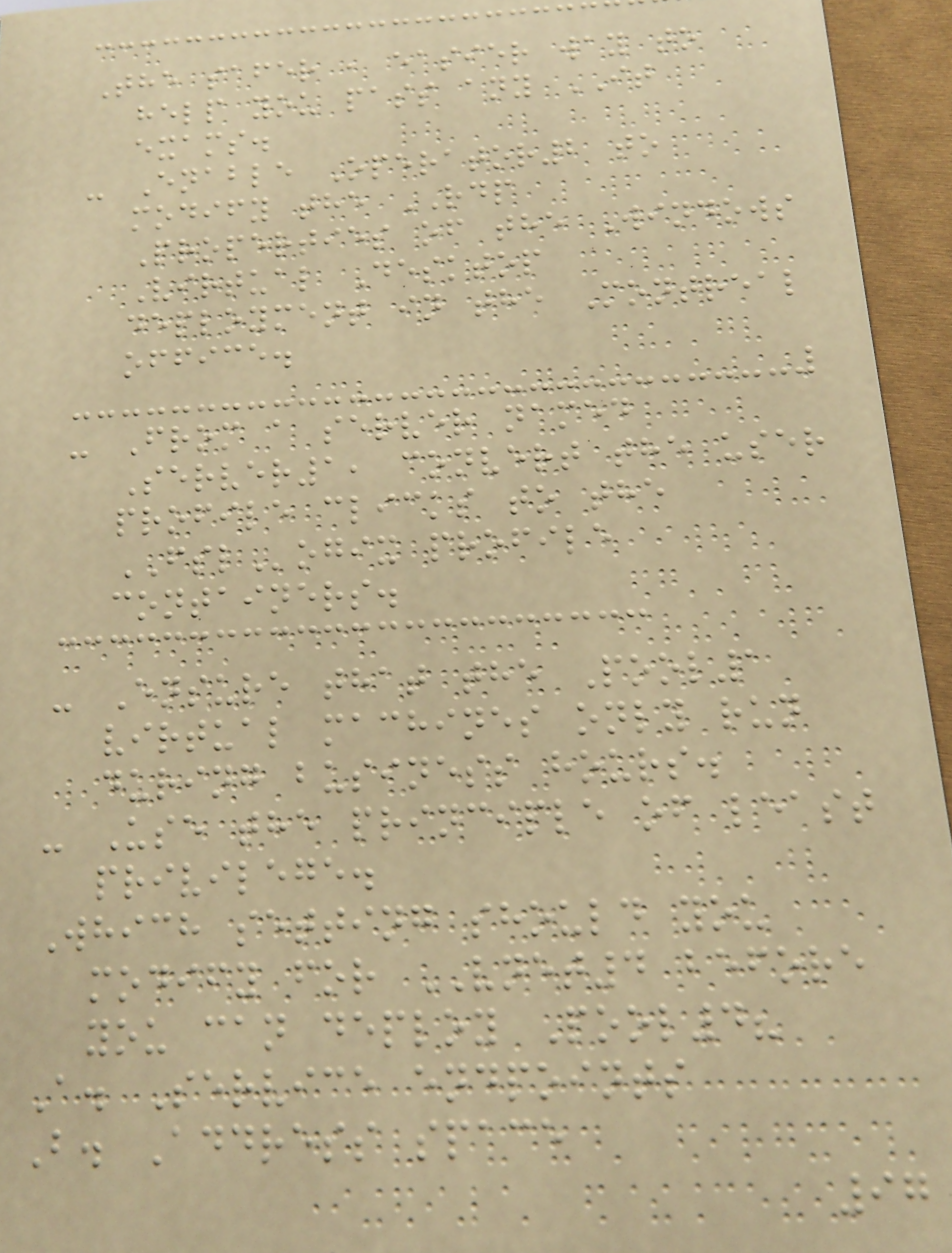The safer , easier way to
help you pass any IT
exams.
- Enable Operator2 to
modify the RDP
Properties of the Windows
Virtual Desktop
deployment in the Montreal
office.
- From a server named
Server1, convert the user
profile clicks to the
FSLogix profile
containers.
- Ensure that the Pool1
virtual machines only run
during business hours.
- Use the principle of least
privilege.
Which setting should you
modify for VNET4 before
you can deploy Pool4?
A. Service endpoints
B. Address space
97
